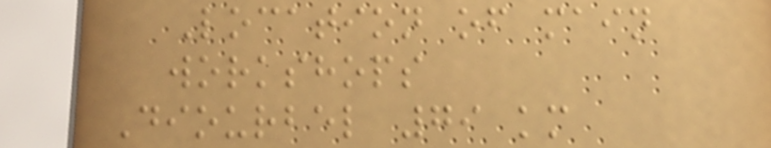Location of main
workshops
Diourbel 79 km
